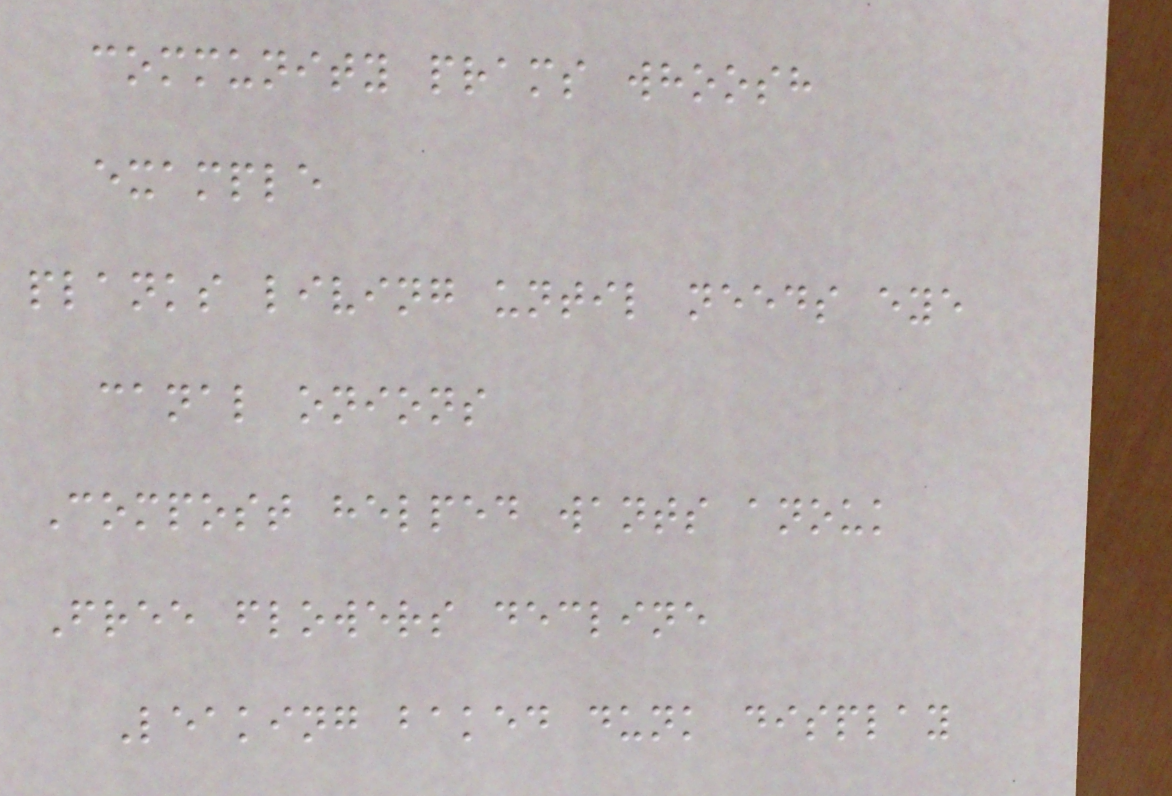community prams whoosh
example
planks living until needs eye
canal onions
Compost helped wants anouk
Free flowers decline
Leaking baked dunk display
